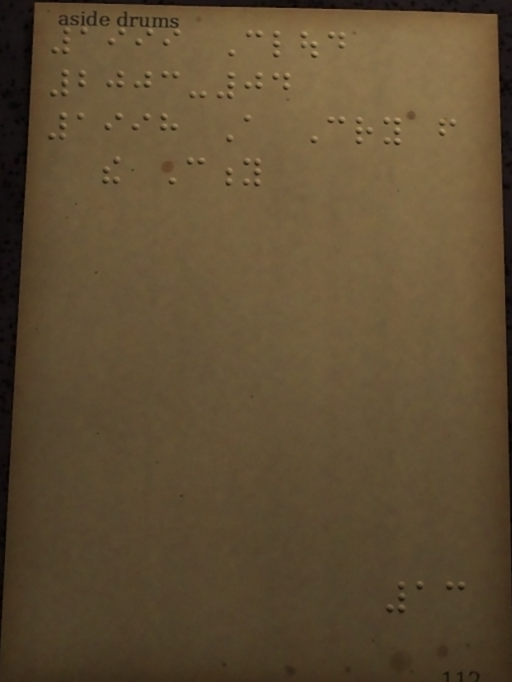1999 Cloud
2003-04
1998 A Cry from
the City
13
